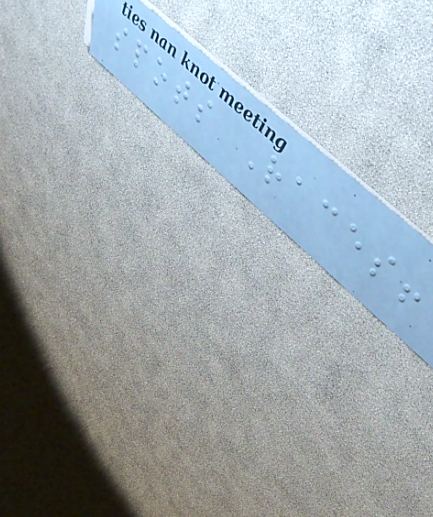spots Races!
